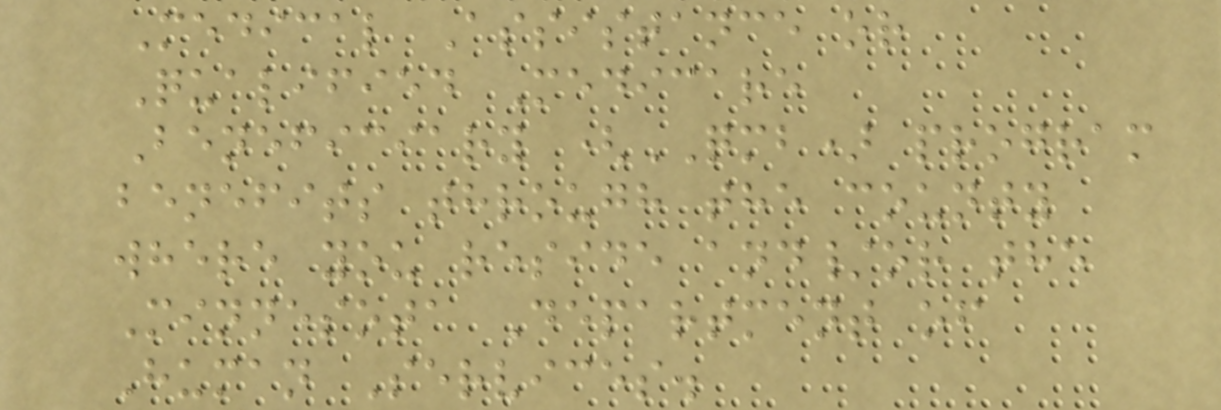Medical Assistance or
Qualified Medicare
Beneficiary (QMB) program
benefits through the county
where you reside and/or the
Minnesota Department of
Human Services.
